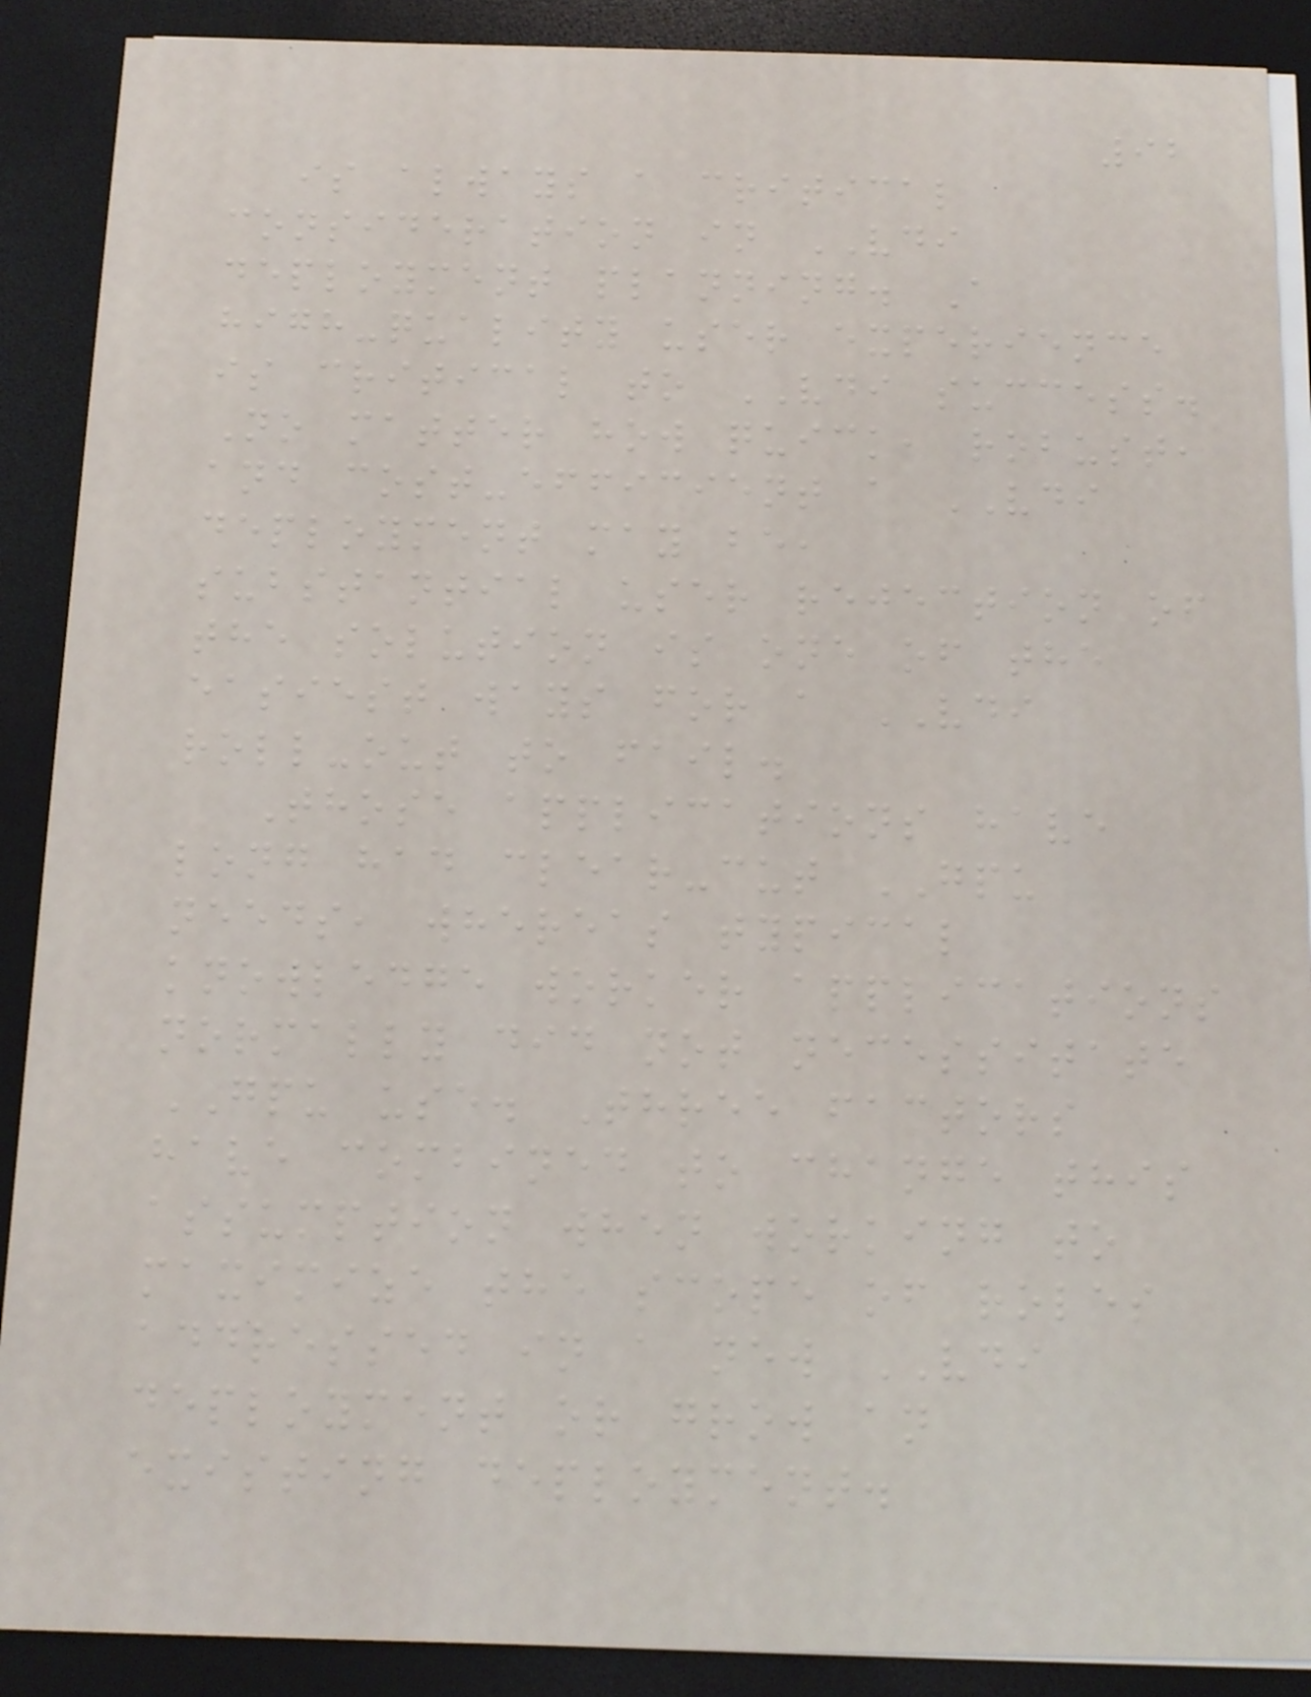92
is always a critical
consideration in VDI
deployment planning. A
high-quality user experience
is critical to VDI success.
No matter how quick, robust,
and cost-efficient a VDI
deployment may be,
substantial user rejection of
the solution is one of the
easiest ways for a VDI
roll-out to fail.
Those applications have
long had clear-cut GPU
needs, whereas typical
knowledge worker applications
normally did not necessitate
GPU use. Three factors
have combined to change this
assumption when working to
maximize the scope of roles
addressed in a new VDI
deployment or grow an
existing deployment.
